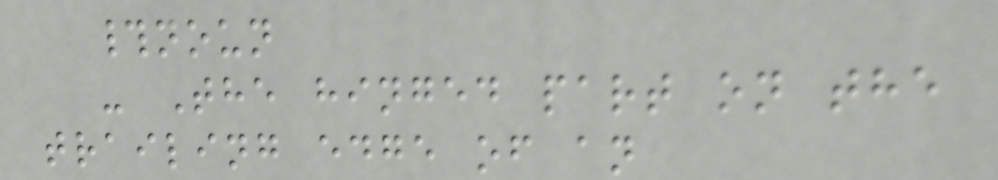#noun
- The hinged part on the
trailing edge of an
